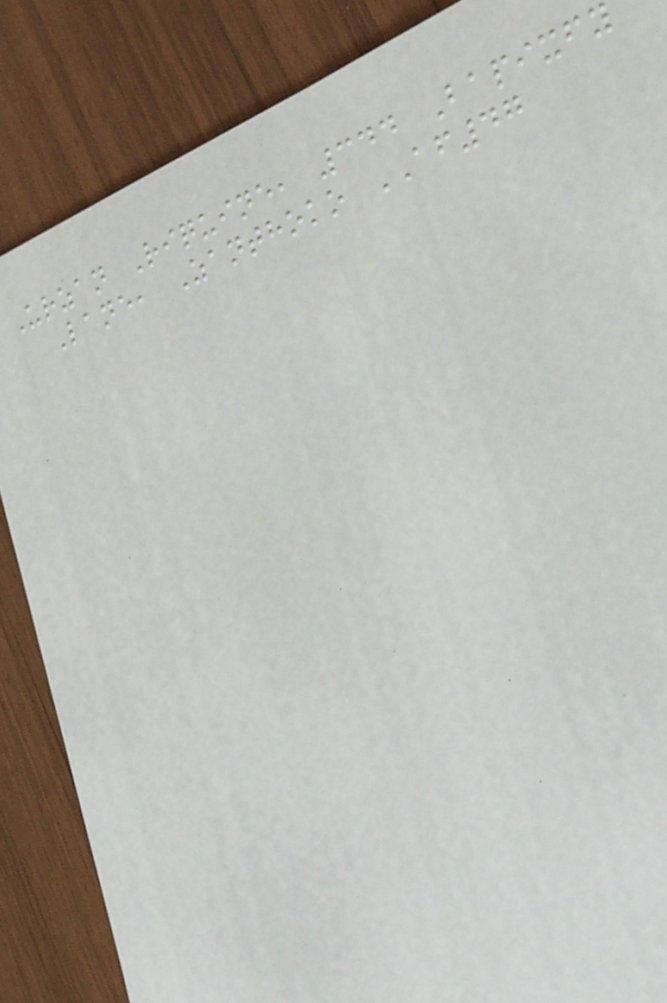Urzan Riquine, 344 Bapixfy
Lane, Zanthoko AF47
